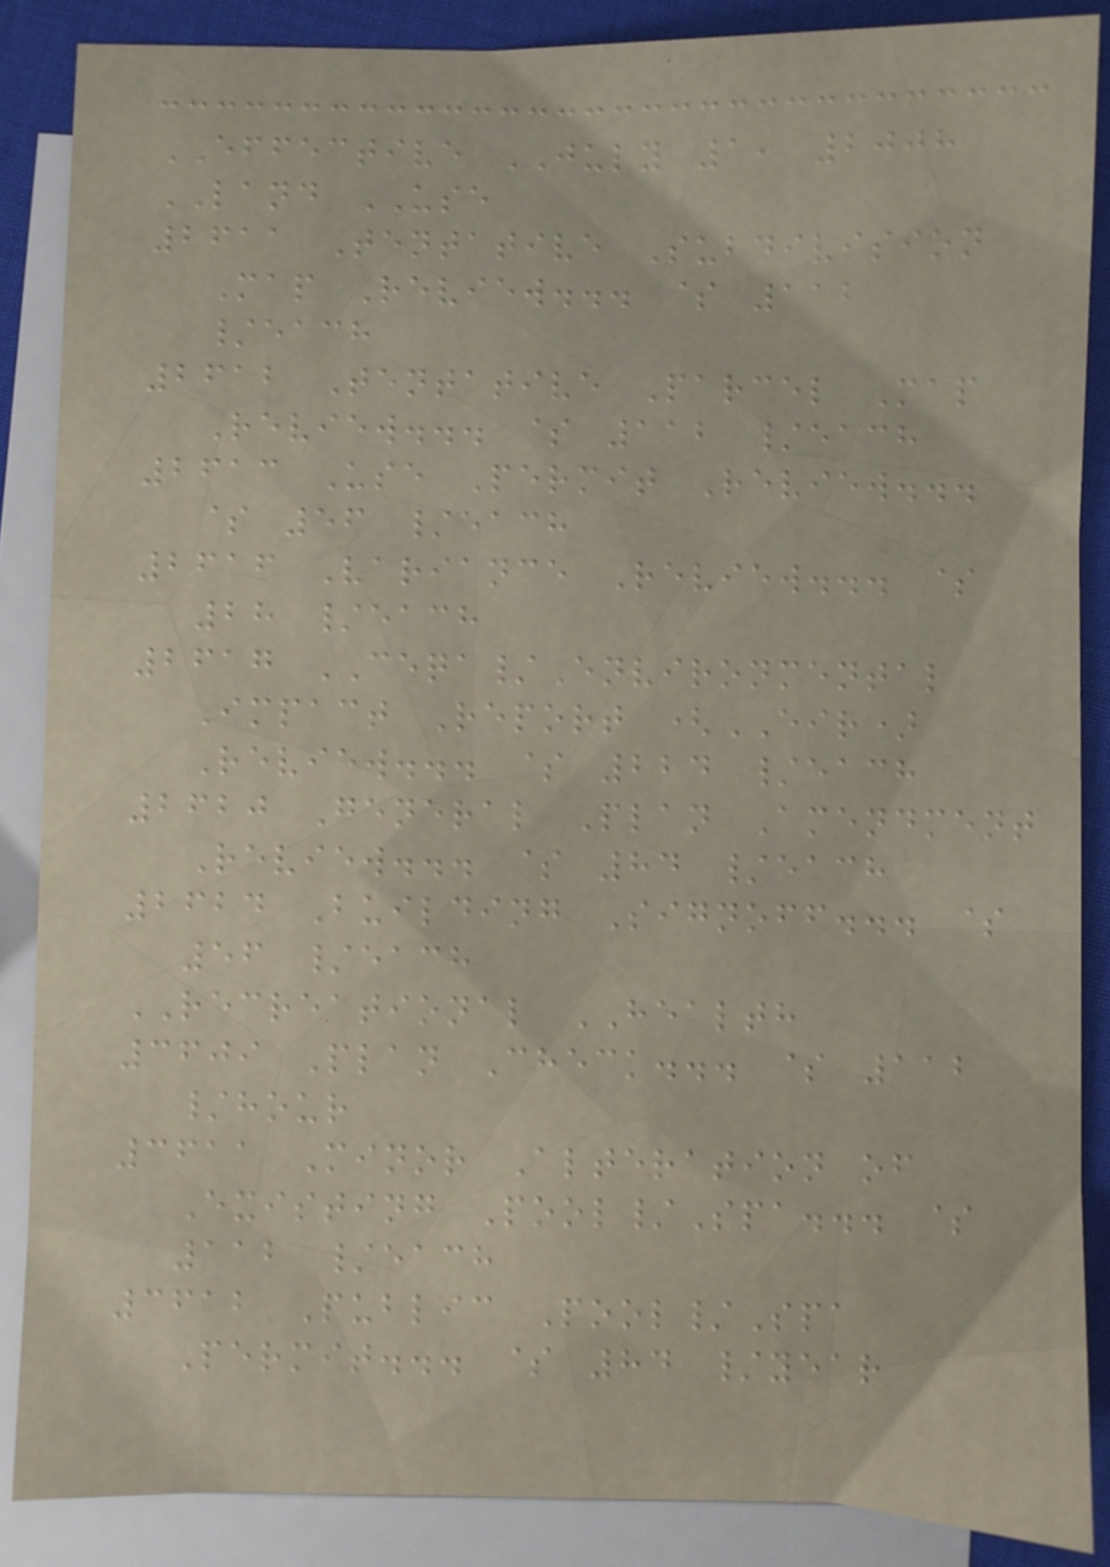EFFECTIVE JULY 1, 2008
LAND USE
2611 Tentative Subdivision
Map Review... $ 112
/each
2612 Tentative Parcel Map
Review... $ 112 /each
2613 Use Permit Review...
$ 56 /each
2616 Variance Review... $
28 /each
2617 CEQA/Environmental
Impact Report (EIR)
Review... $ 224 /each
2620 General Plan Amendment
Review... $ 84 /each
2624 Building Signoff... $
56 /each
RECREATIONAL HEALTH
3609 Plan Check... $ 112
/hour
3611 Minor Alteration of
Existing Pool/Spa... $
112 /each
3612 Public Pool/Spa
Permit... $ 84 /year
